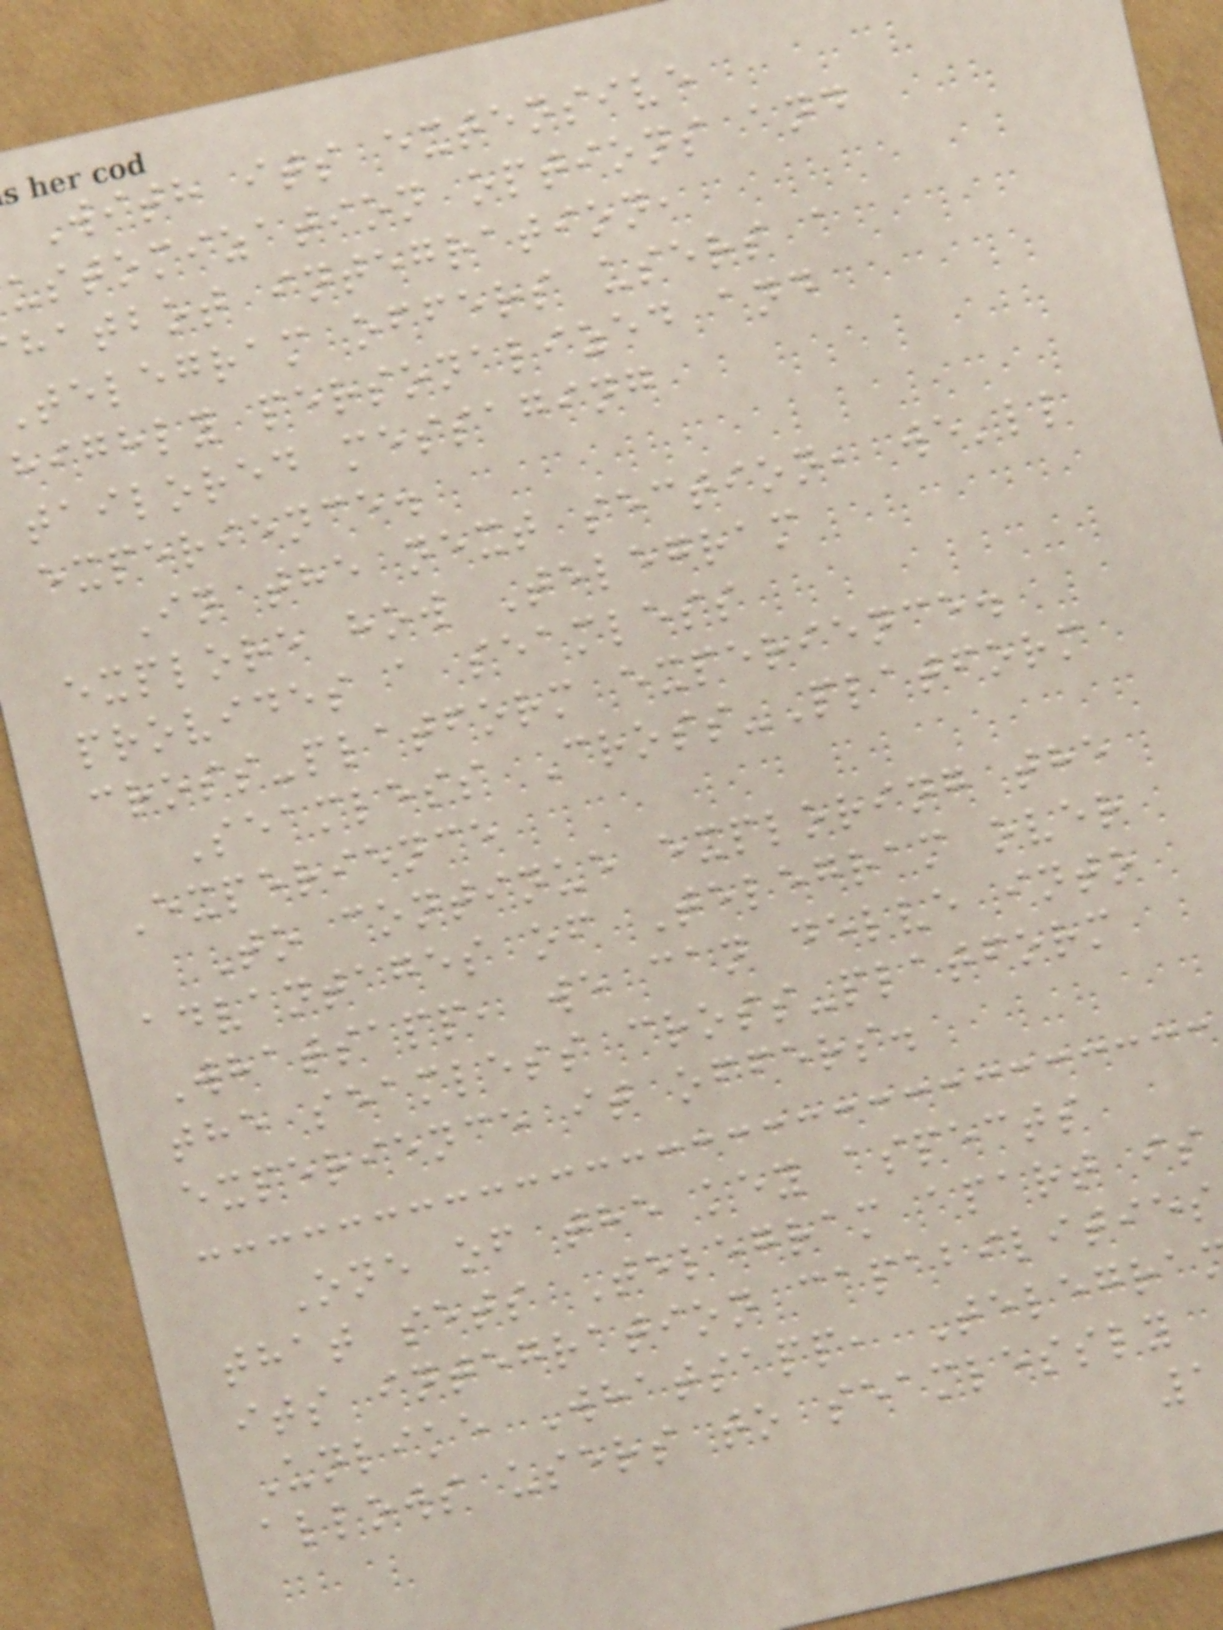With its extensive
ustomization options and
hatbot integration,
telegram offers users a
highly personalized and
tailored messaging
experience.
In the next section, we'll
explore how Telegram
provides a seamless
cross-platform experience.
Seamless Cross-Platform
Experience
To continue exploring the
advantages of Telegram over
Whatsapp, we can delve into
the seamless cross-platform
experience it offers.
One of the key aspects
that sets Telegram apart is
its integration capabilities
Unlike Whatsapp, Telegra
allows users to seamlessly
